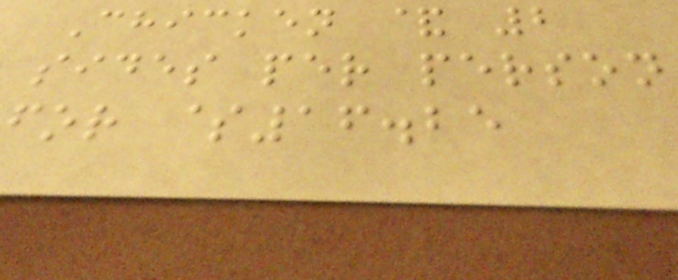Chicken & 2
sides per person
for $16.25
